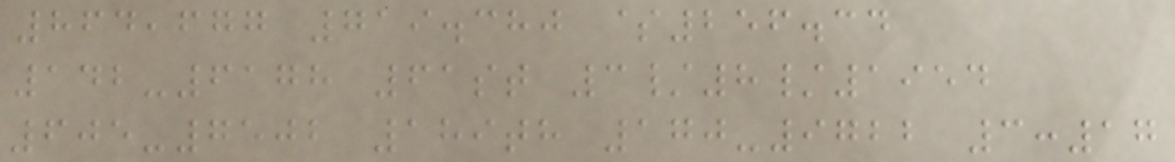864,677 719.380 $256.34
142-6178 61st 3/8/1954
605-7502 189th 170-9722 3:17
